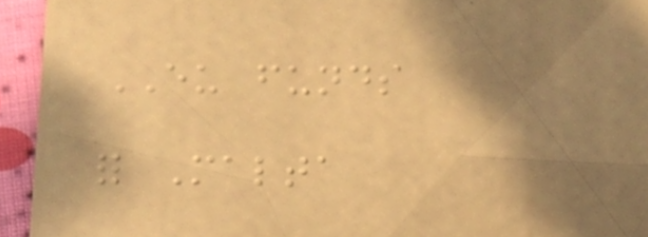EU funds
for Malta
